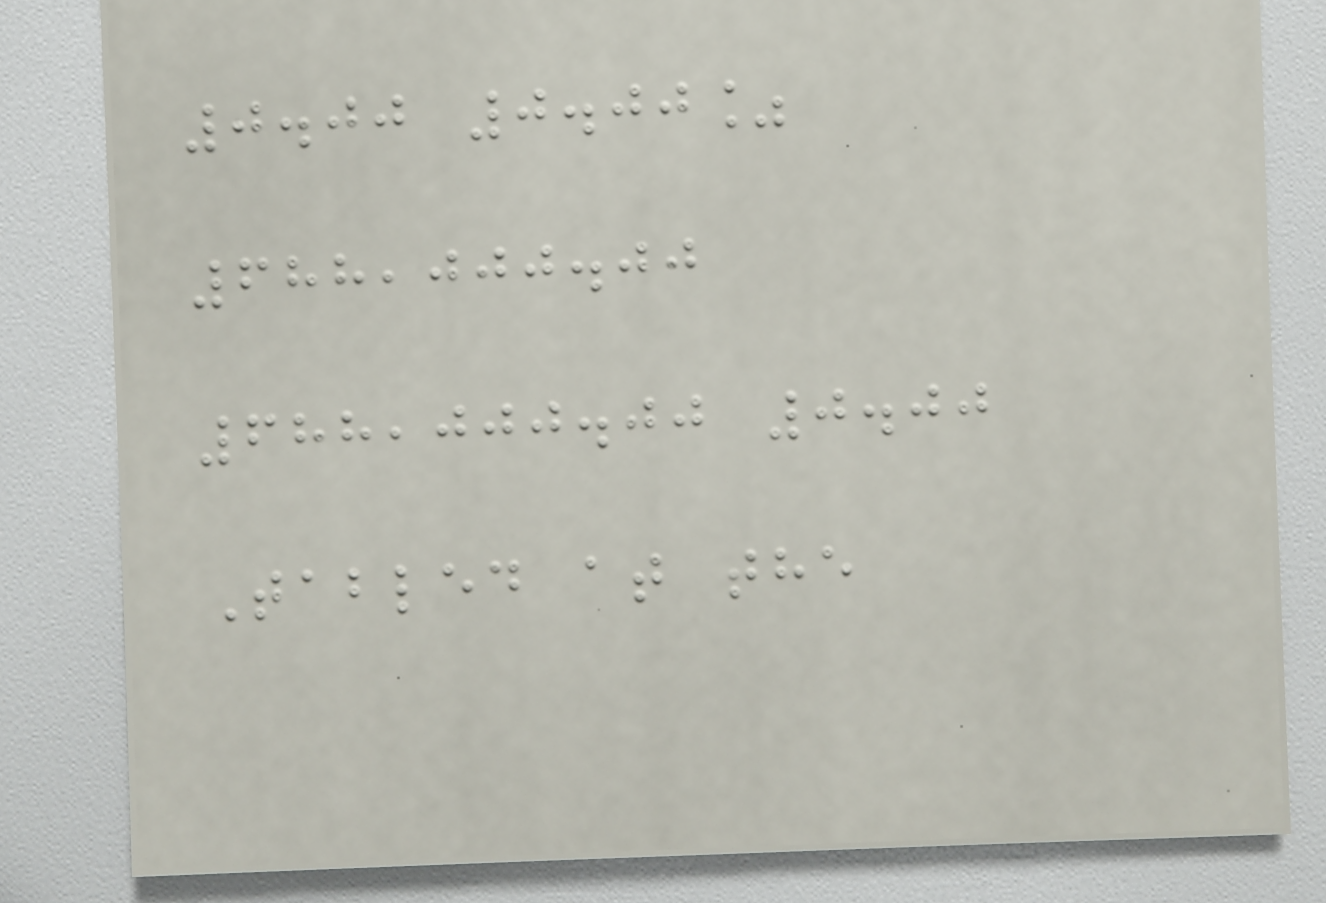0.00 0.00%
688,000.00
688,000.00 0.00
Tabled at the
